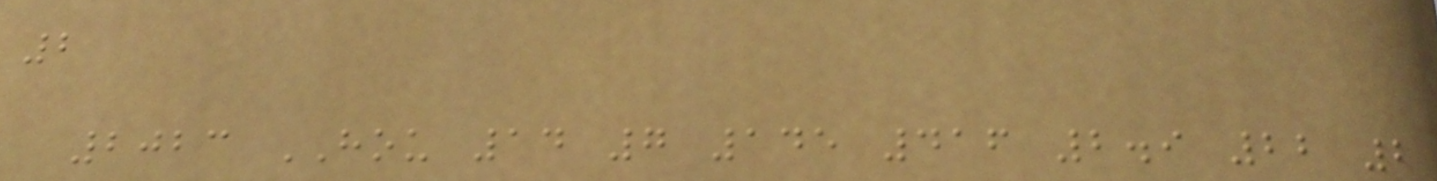2
2023 HOU 14 7 145 416 2.9 22 2
